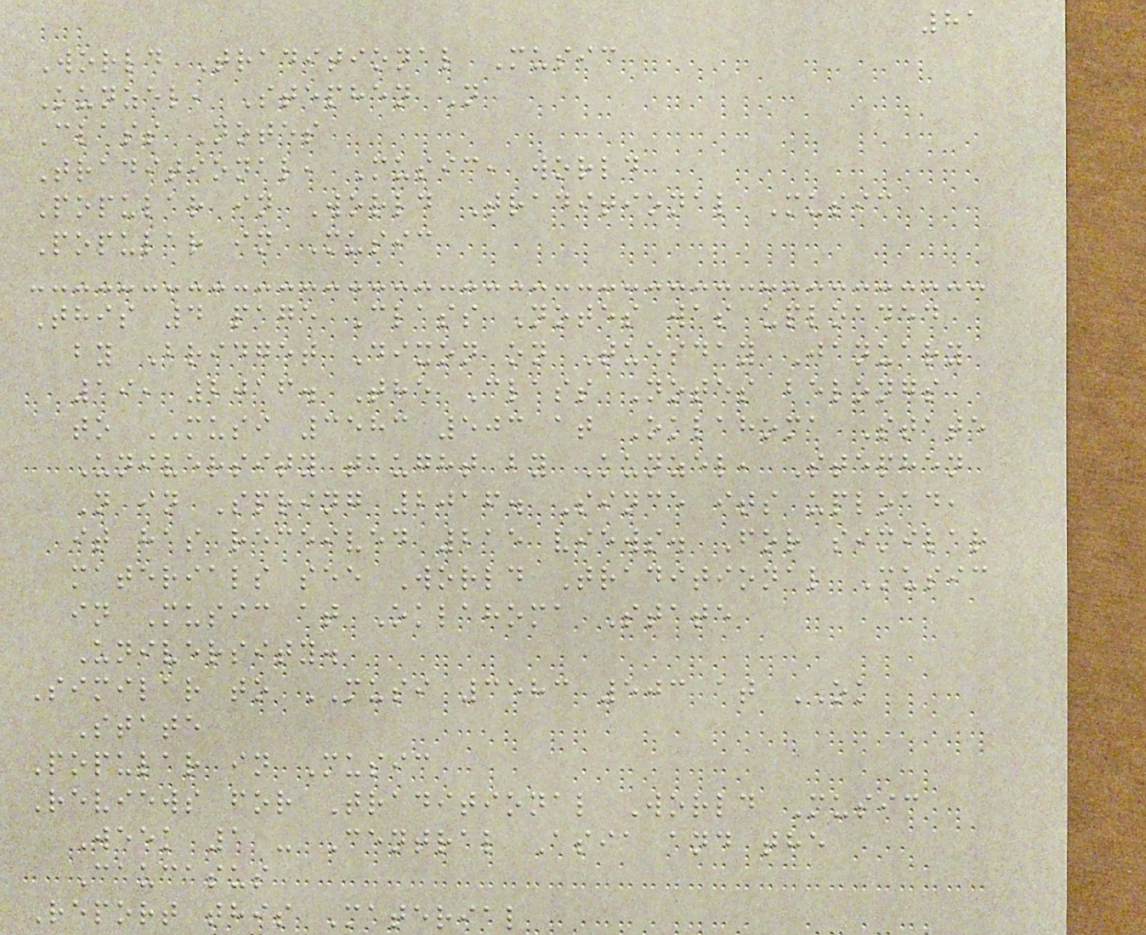81
World Traditional Music
Kunzel, Stephen N
Class Notes
Traditional, Music, world
Popular in World Traditional Music
Popular in Music
This 4 page Class Notes was uploaded
by Bridget Dixon on Tuesday January
19, 2016. The Class Notes belongs
to MUSI 3583 503 at Oklahoma State
University taught by Kunzel, Stephen
N in Spring 2016. Since its upload,
it has received 215 views. For similar
materials see World Traditional Music
in Music at Oklahoma State
University.
Similar to MUSI 3583 503 at OK
State
Popular in Music
Reviews for Traditional World Music
Week 1 - Central Asia and the
Caucasus
Report this Material
